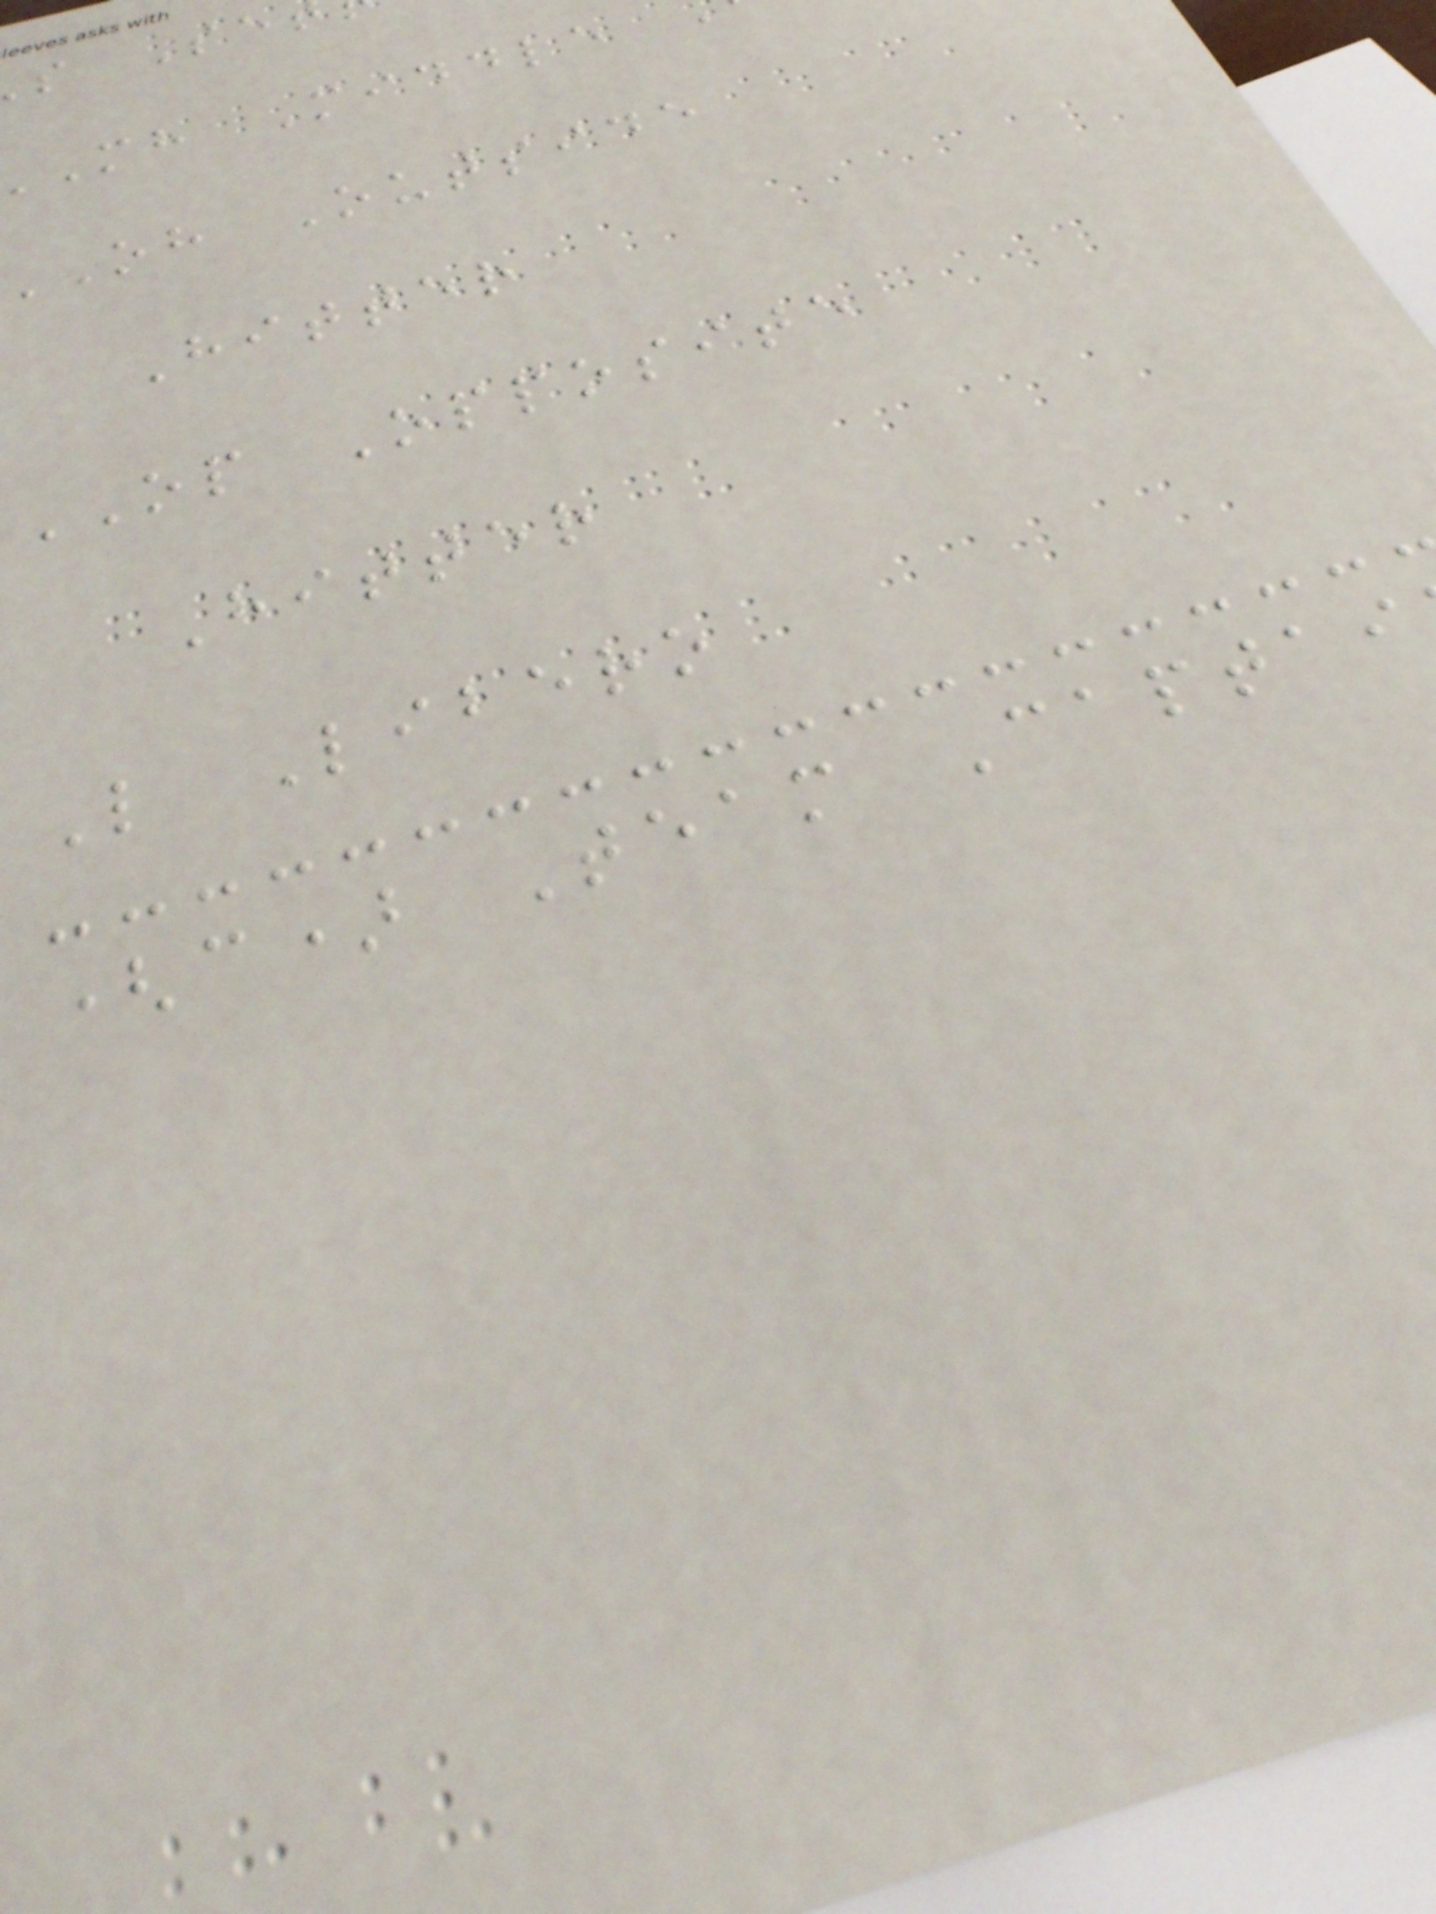s Se
mh Middle
oh Outside
Hitter
OP Opposite
Hitter
L Libero
(c) Team Captai
